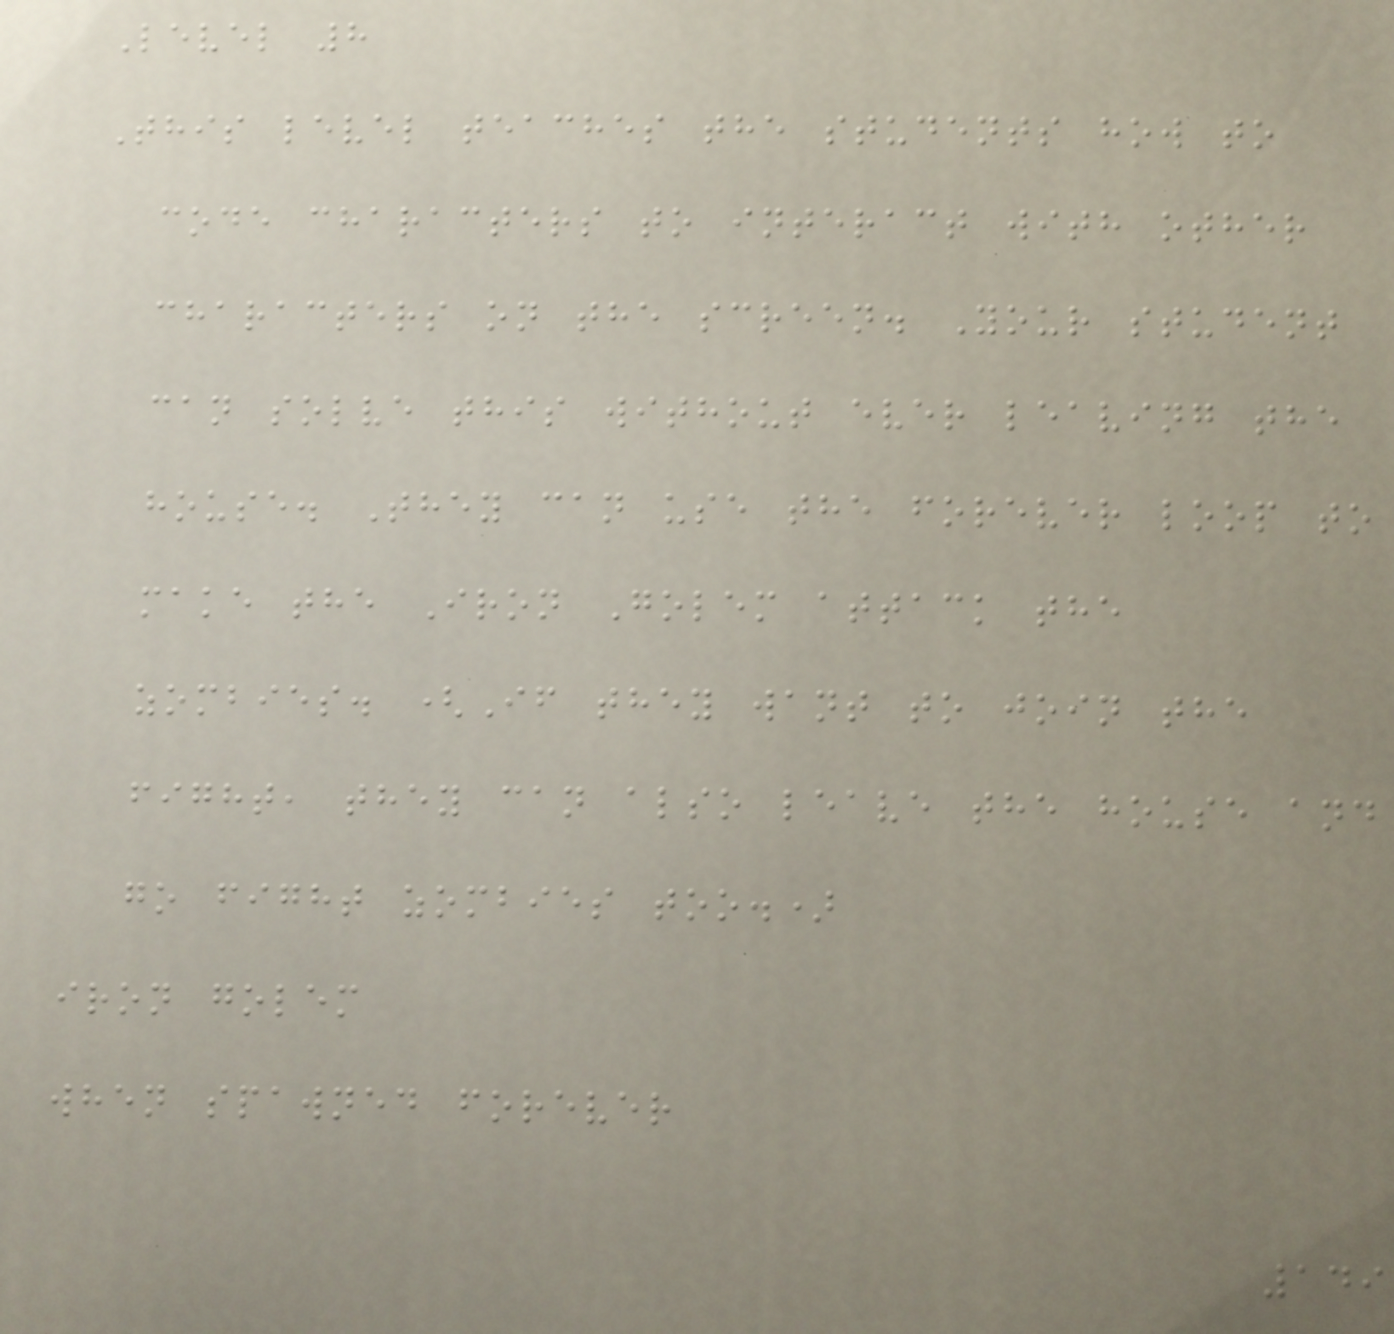Level 8
This level teaches the students how to
code characters to interact with other
characters on the screen. Your student
can solve this without ever leaving the
house. They can use the forever loop to
make the Iron Golem attack the
zombies. (If they want to join the
fight, they can also leave the house and
go fight zombies too.)
iron golem
when spawned forever
149
